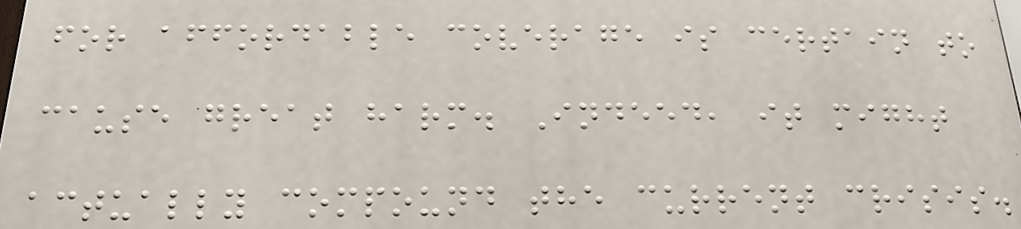for affordable coverage is certain to
cause great harm. Indeed, it might
actually compound the current crisis.
